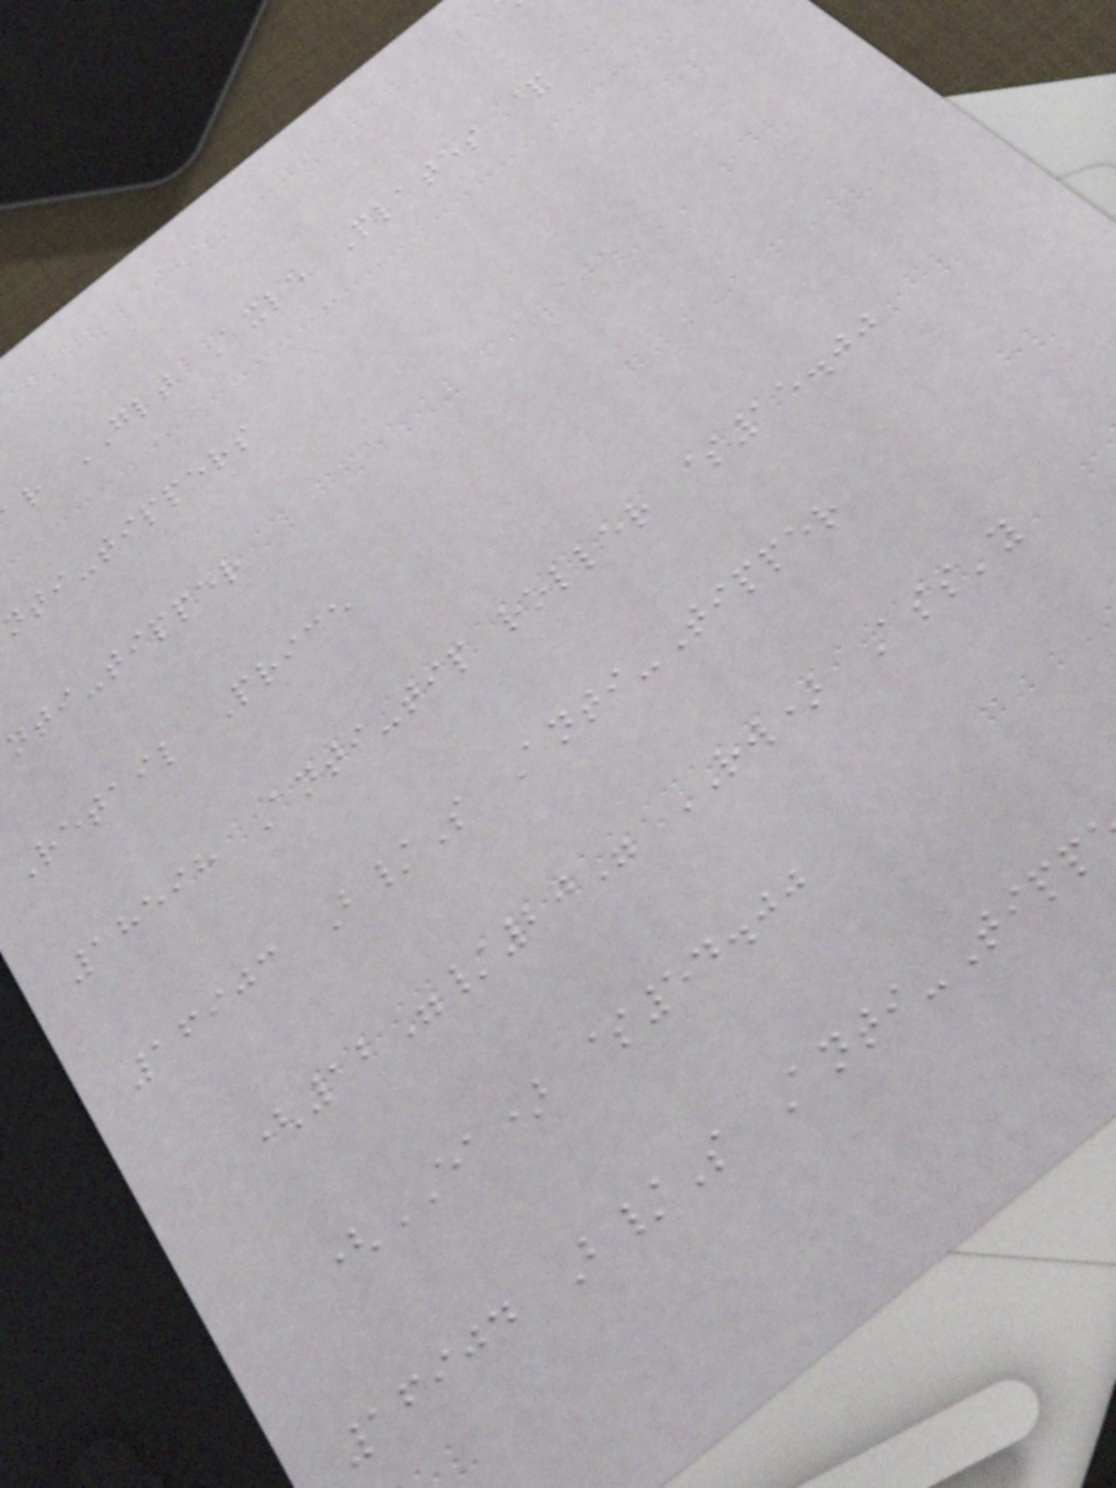r GLT Axle Plates &
nti-tippers
nti-tipper
Retail Price
18598 Anti-tip roller $15.00
16903 B/S Anti-Tipper
(12"/20" RW) Ass'y
(EA) $54.00
16904 B/S Anti-Tipp
